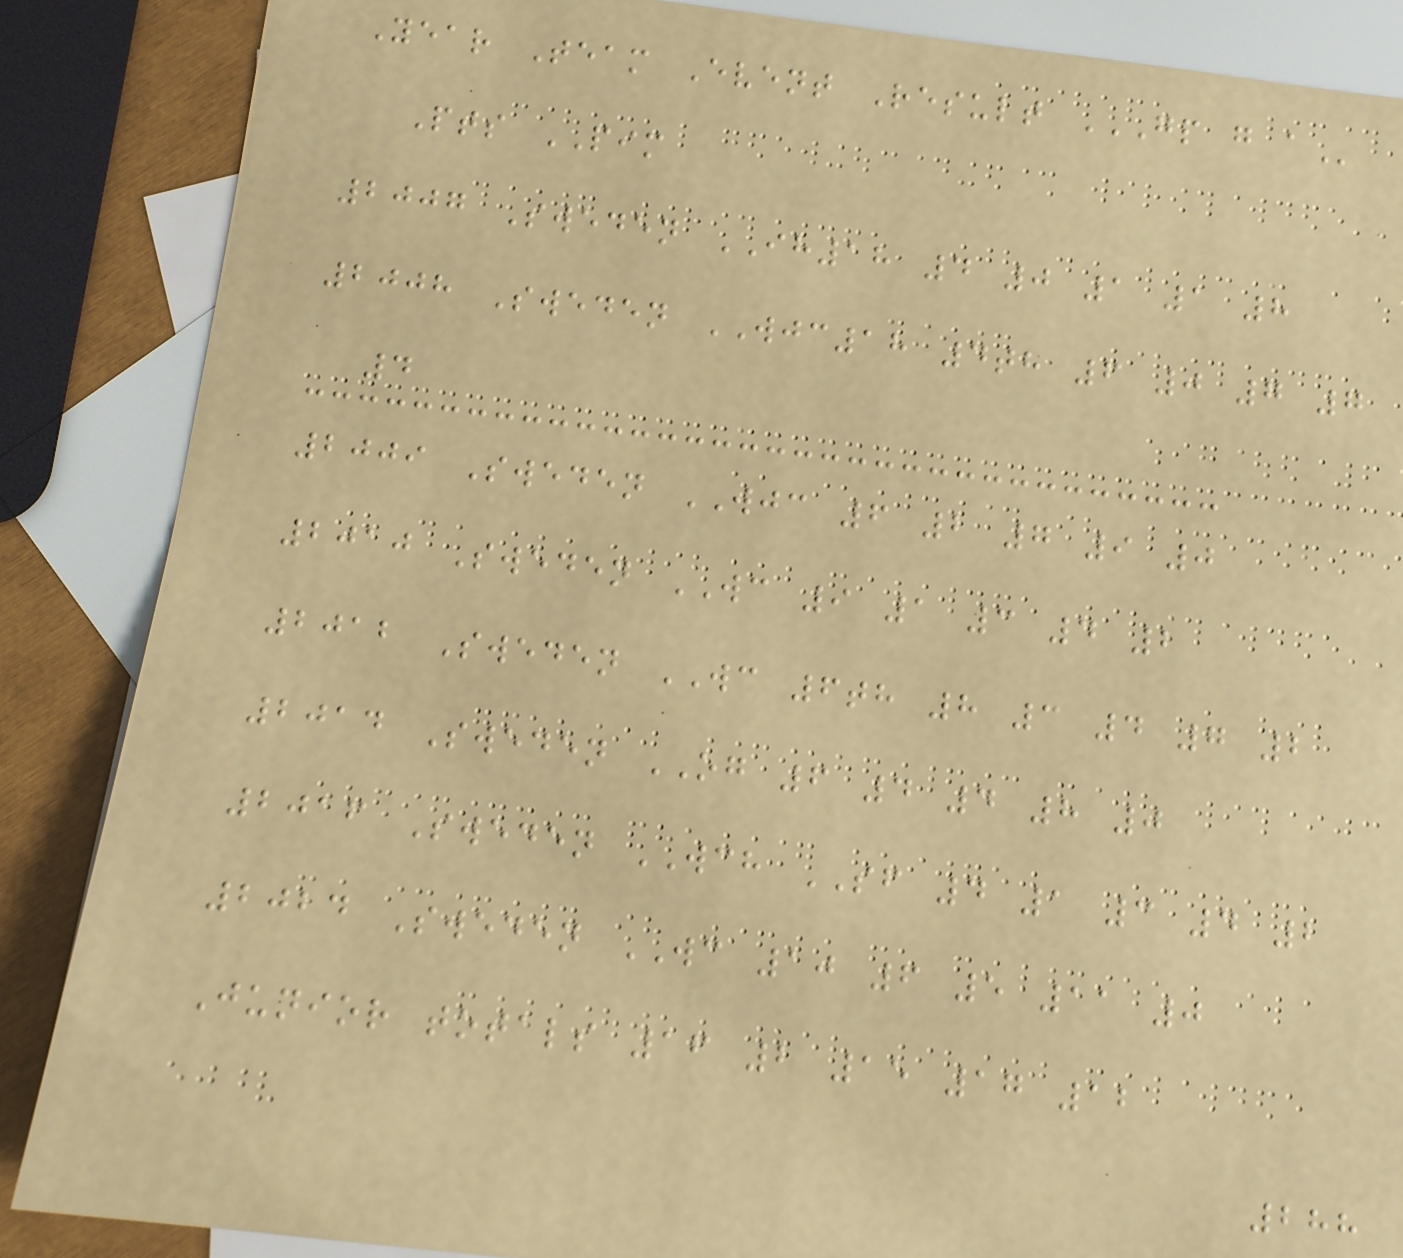Year Team Event Result GP G A
Pts PIM
2007 Sweden IH18 4 0 1 1 8
2008 Sweden WJC18 4th 6 0 7 7
4
2009 Sweden WJC 6 2 7 9 0
2010 Sweden WC 9 1 3 4 2
2012 Sweden WC 6th 8 3 4 7 2
2014 Sweden OG 6 4 4 8 0
2016 Sweden WCH SF 4 1 3 4 2
2024 Sweden WC 10 6 5 11 0
Junior totals 16 2 15 17 12
288
